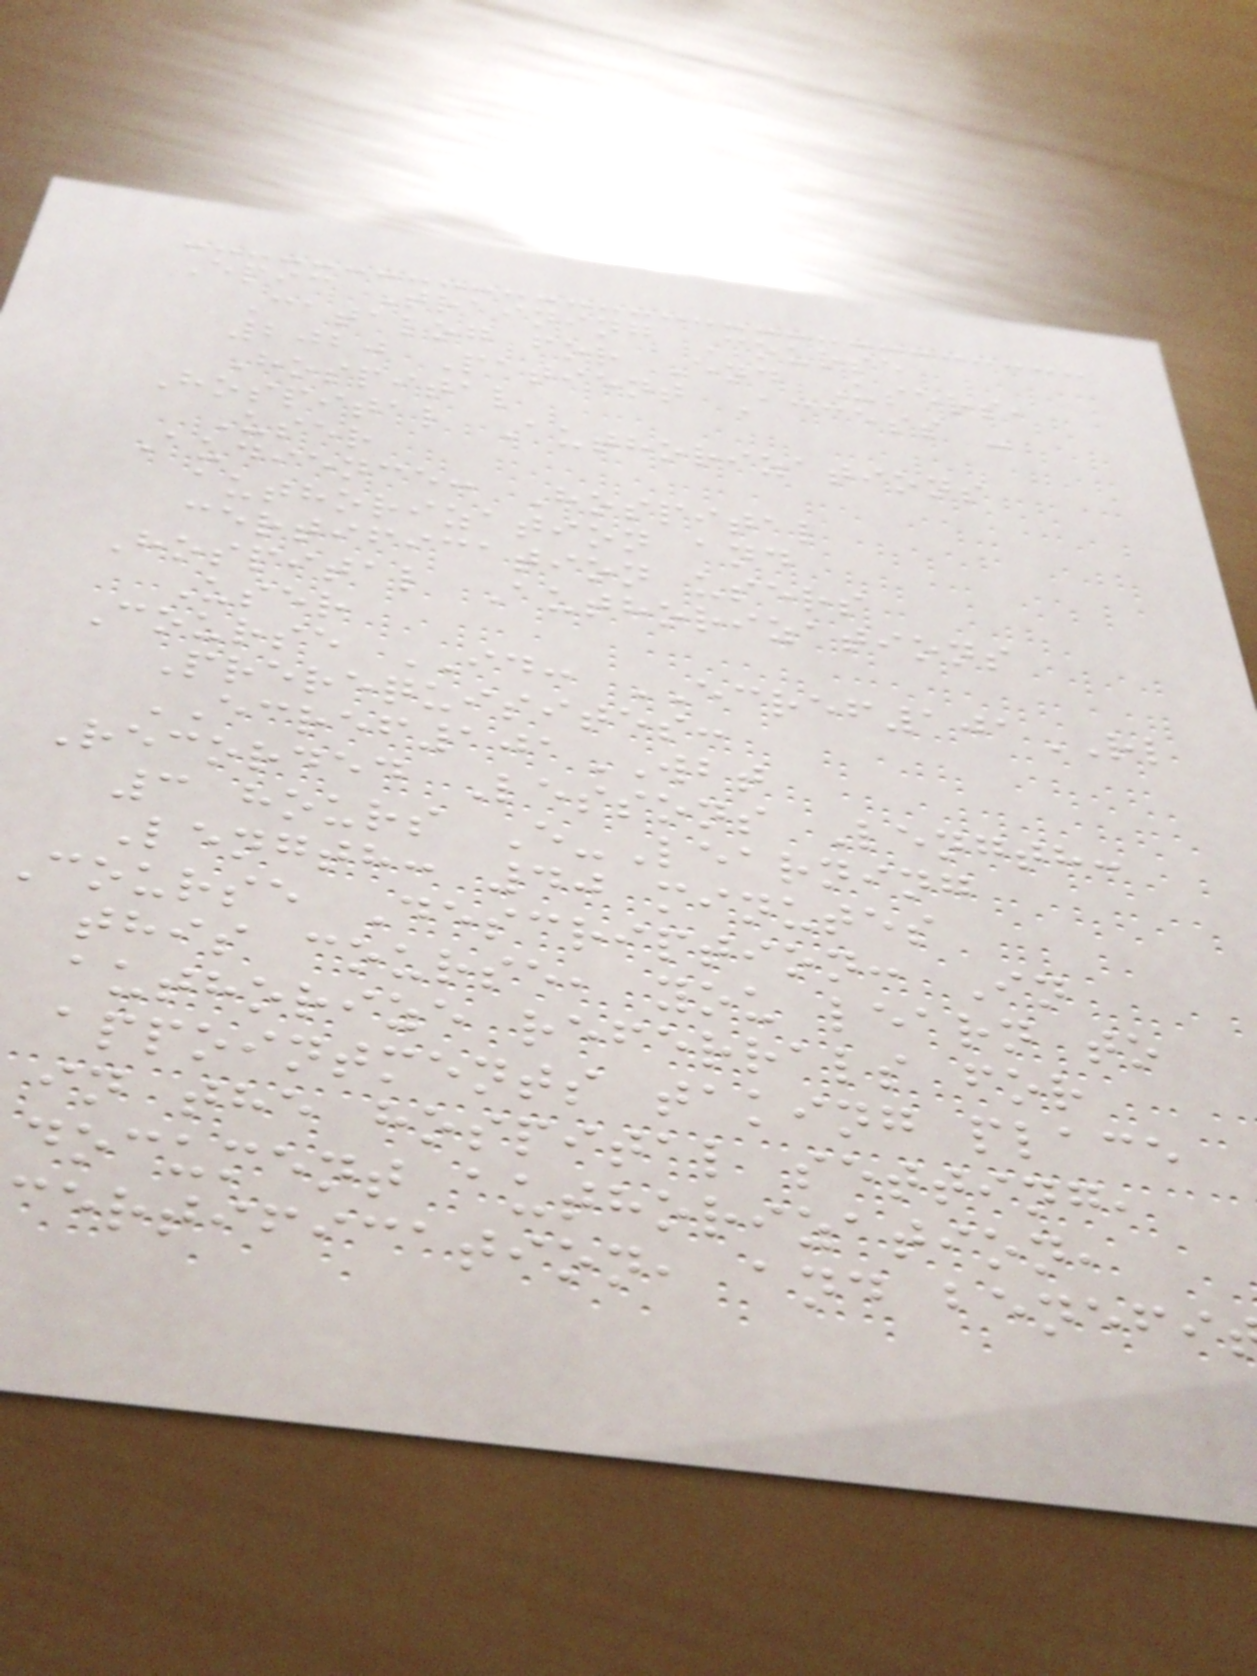Epic Training Course
Catalog for End Users,
2020 Patient Access -
Hospital
Hospital Authorizations
User
Audience: Hospital
authorization and
certification users
Hospital Authorizations
User
Course ID: ECREF101RL
Prerequisites:
ECREF101WBT
Recorded Lessons Length:
3 hours E-Learning
Length: 40 minutes
course Description: In
this course, you learn to
authorize referrals for
appointments taking place
in the hospital setting,
document authorization,
certification, and benefi
